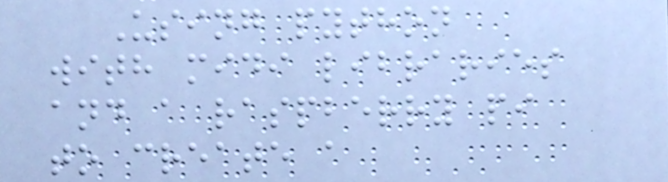Using python
with midi libraries
and a raspberry pi
to create a
